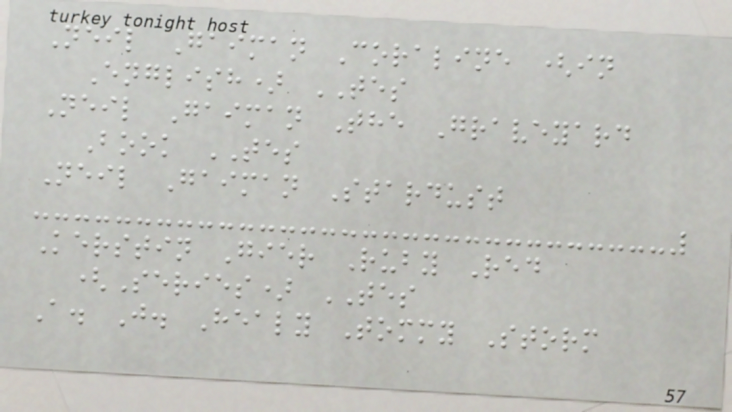Neil Gaiman Coraline (in
English) TES
Neil Gaiman The Graveyard
Book TES
Neil Gaiman Stardust
Kerstin Gier Ruby Red
(Series) TES
A. J. Healy Tommy Storm
